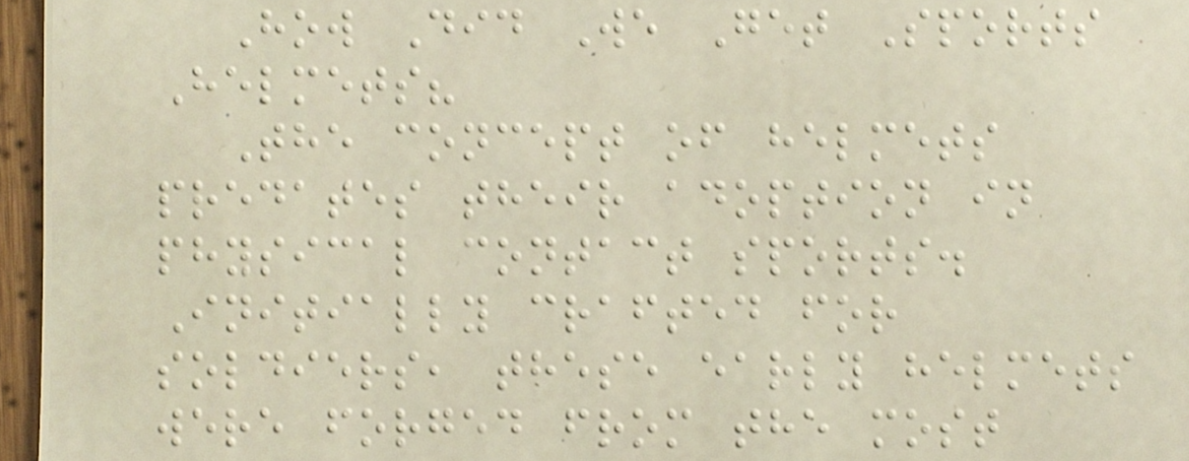How Did We Get Sports
Helmets?
The concept of helmets
predates their adoption in
physical contact sports.
Initially crafted for
soldiers, these early helmets
were forged from the most
